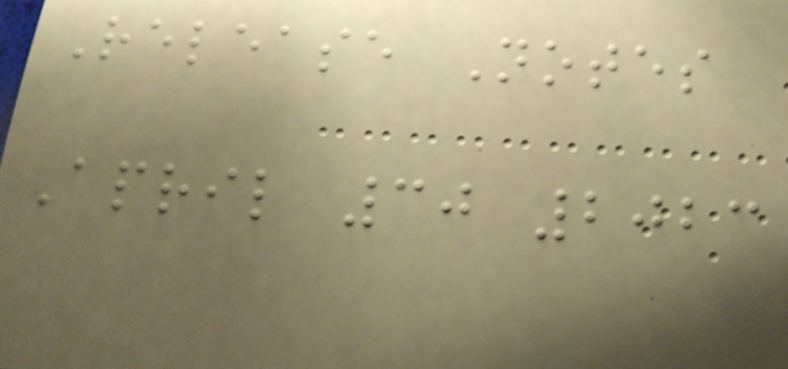Release Notes
April 30 2023
